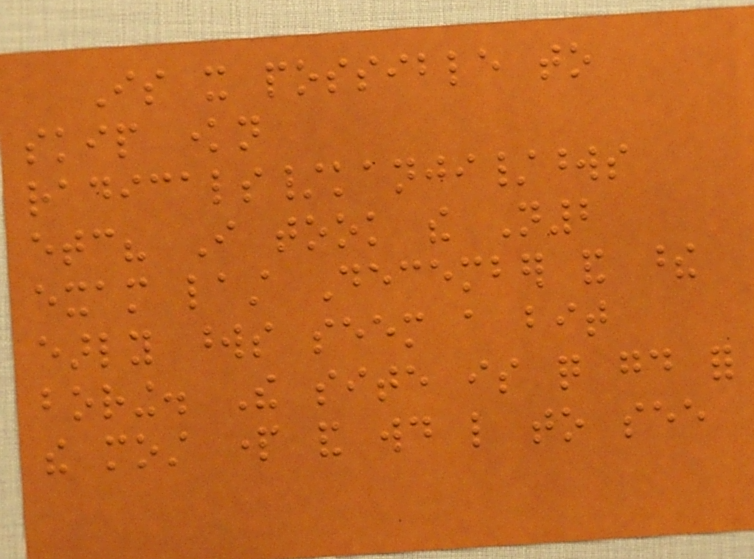Is it possible to
skip known
radicals/kanji/words
etc? I took the N2
exam last December and these
early words seem a bit
boring. The site is quite good for
the most part and would like to see
